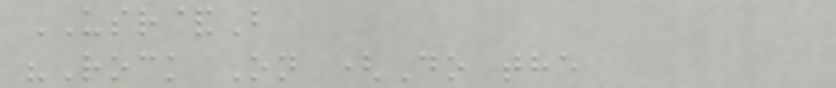USR&B
"Rock On (Do the
